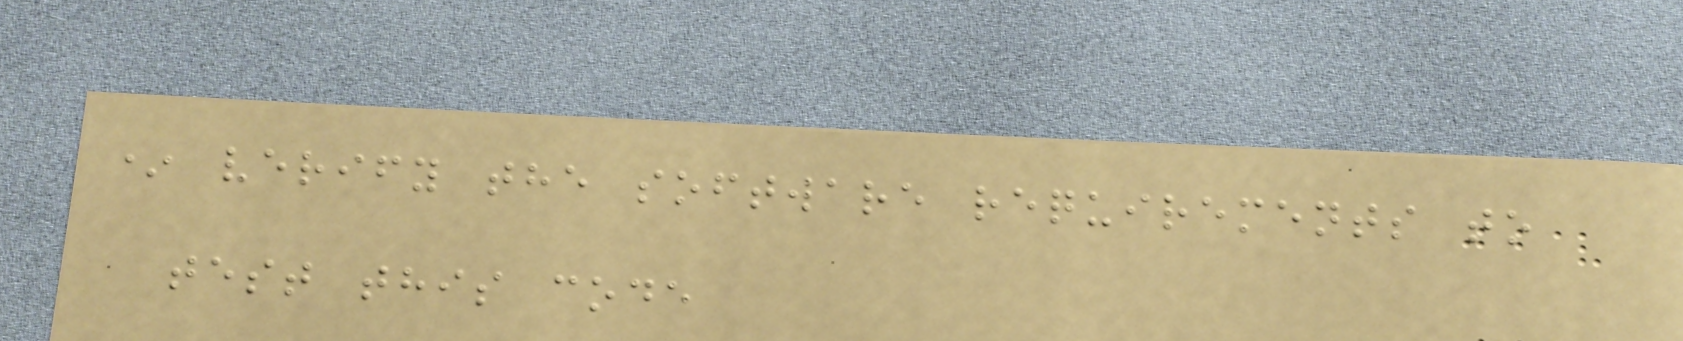* verify the software requirements to
test this code
